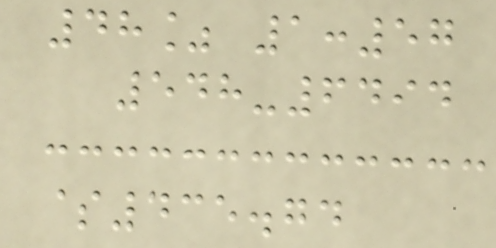48% 1:57
548-6494
$435.74
